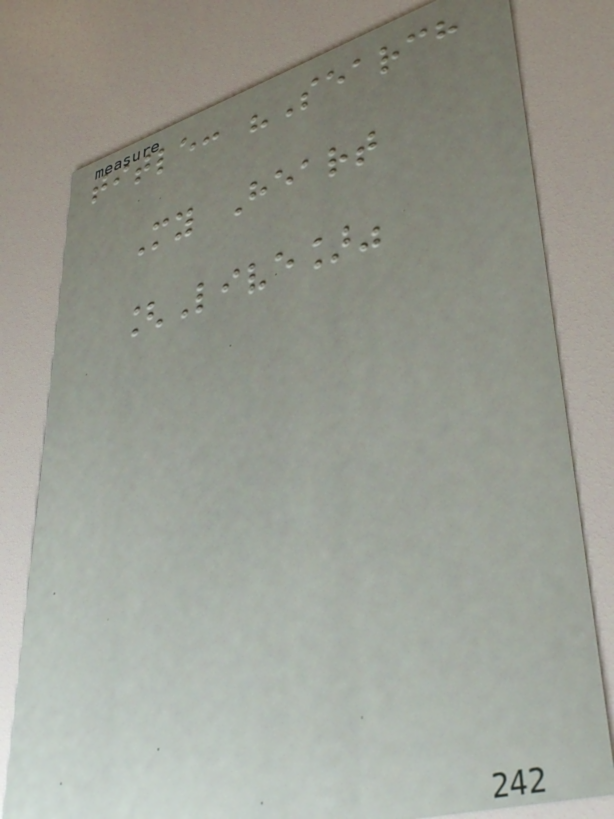title: "Search
My Heart
[Live]"
